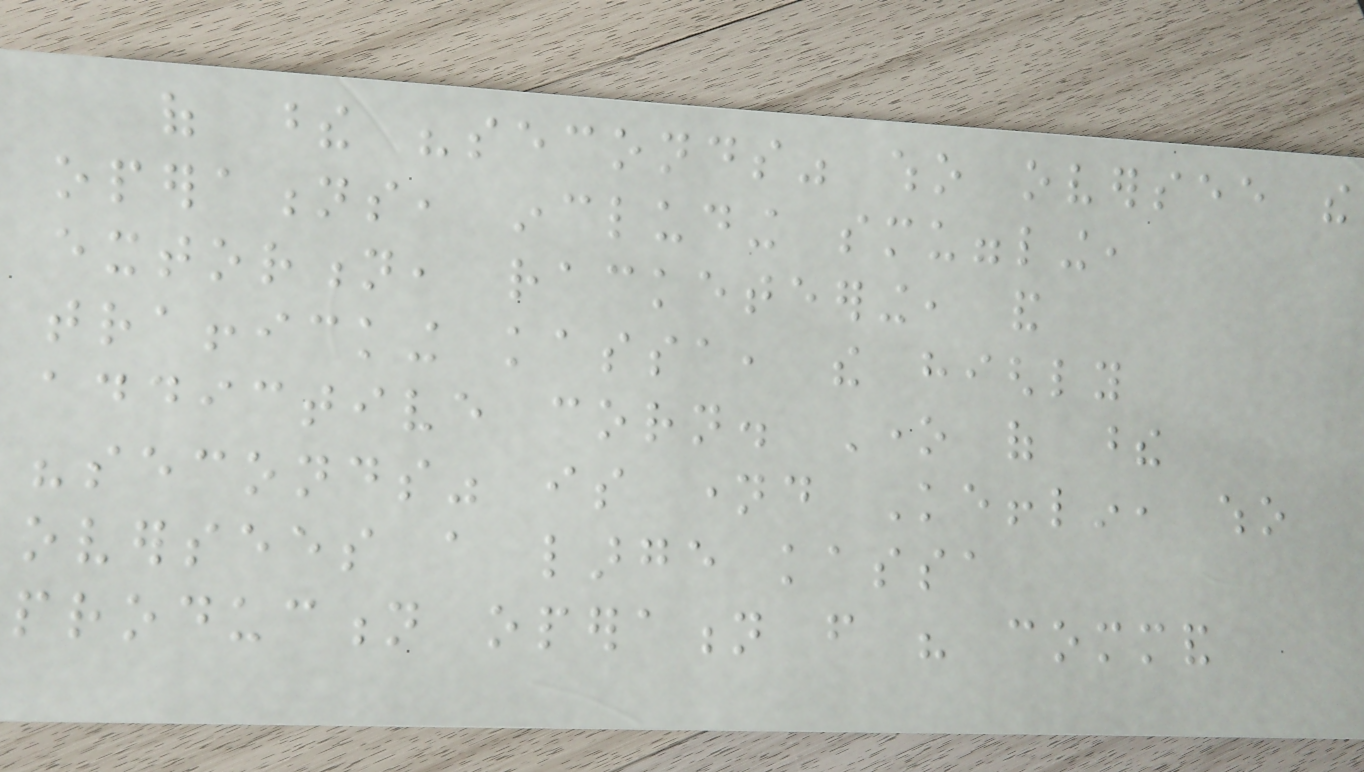of these "seconds" who oversee the
operations, including smuggling,
extortion, racketeering, and
trafficking kassa, the highly
addictive corn. One of these
"seconds" is named Kefflin, who
oversees a large kassa
production operation from his command
